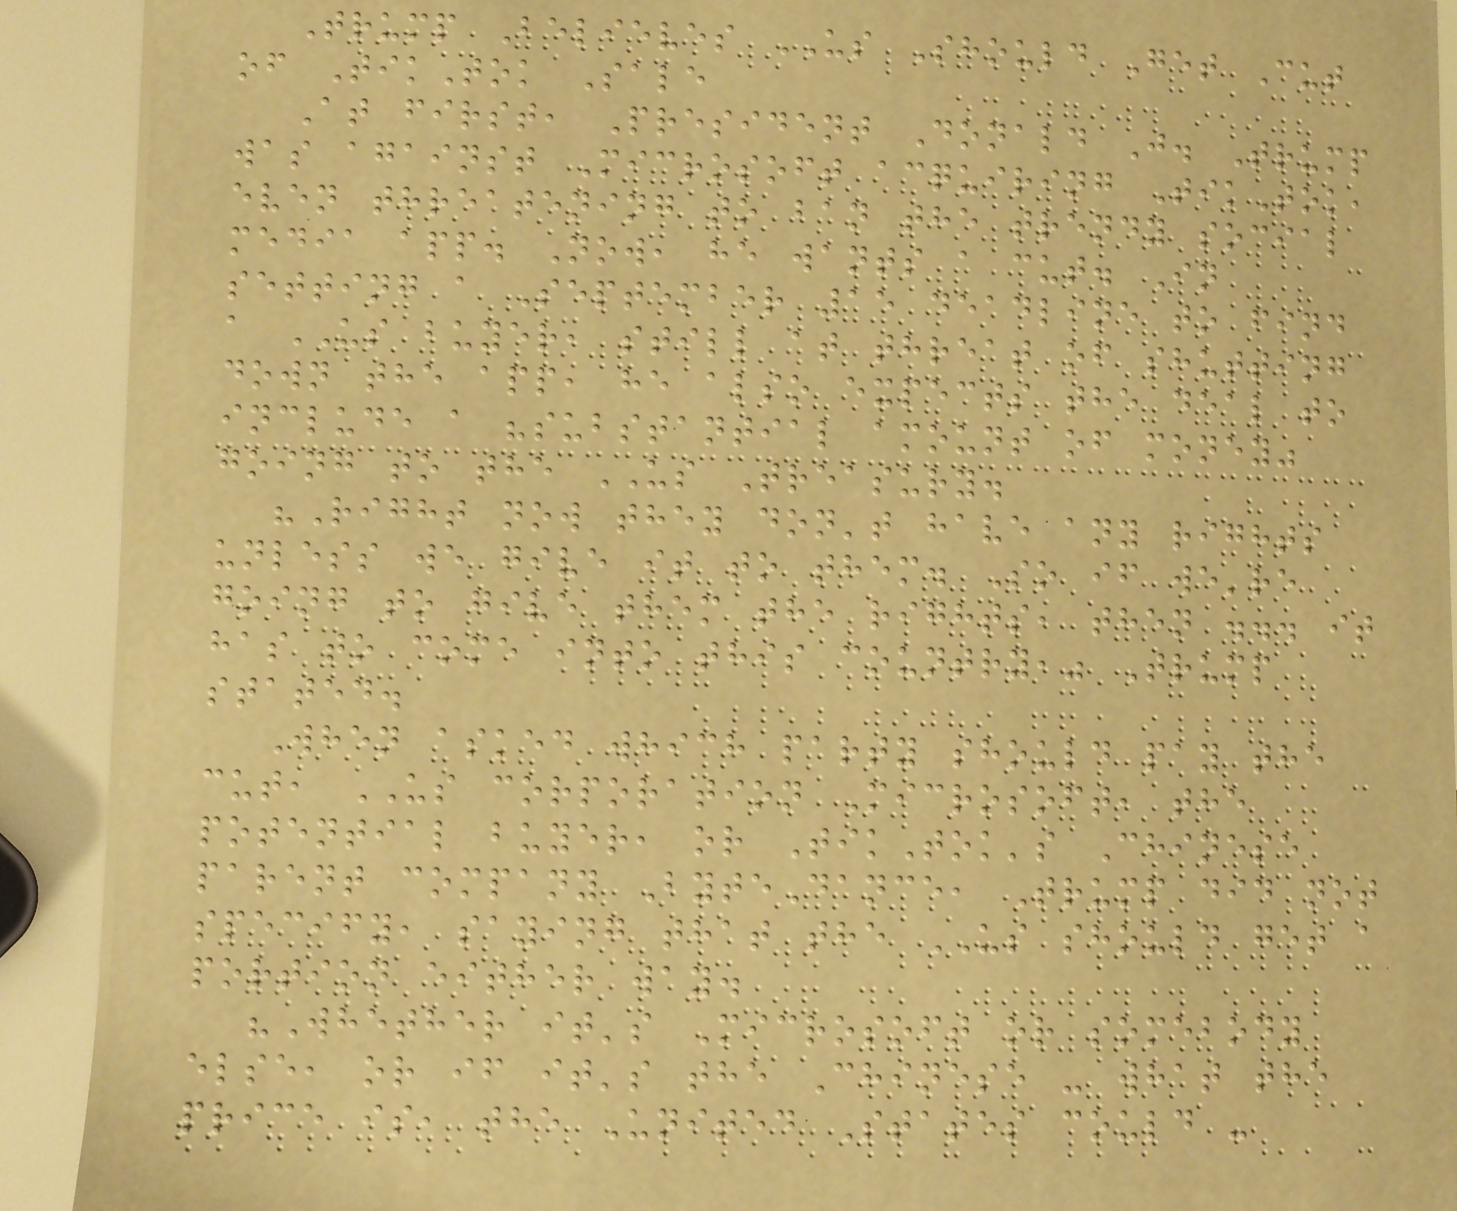Trump Believes US Should Get Cut
of TikTok Sale
At first, President Donald J. Trump
was against Microsoft acquiring TikTok,
even threatening to ban the trendy social
media app. Now, he wants a cut. In
setting a September 15 deadline to find
a US buyer, still at threat of shutting
down the app, he also expects the deal to
include a "substantial amount of money"
going to the US Treasury.
"Right now they don't have any rights
unless we give it to them. So if we're
going to give them the rights, then ... it
has to come into this country," Trump
stated.
When asked which party should pay the
cut, US corporation Microsoft, the
potential buyer, or TikTok's Chinese
parent company ByteDance, Trump did not
specify, saying that the US should get a
portion either way.
"Whether it's Microsoft or somebody
else, or if it's the Chinese - what the
price is, the United States could -
